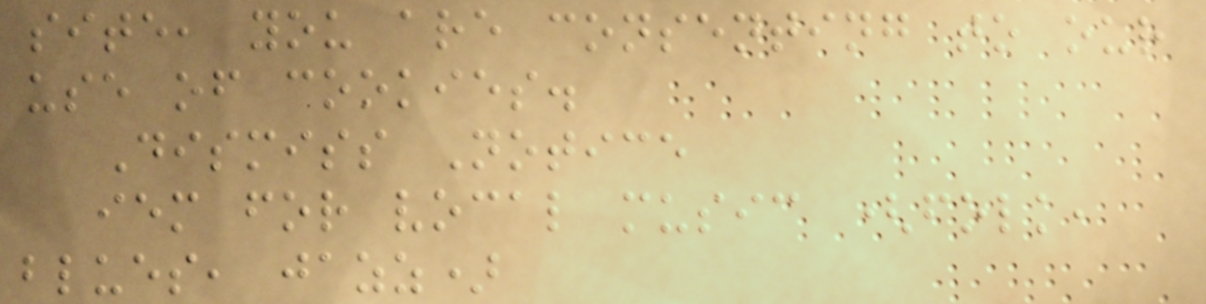site, you are consenting to our
use of cookies.
Dismiss Notice
iem for vocal music (folk,
blues, jazz)
